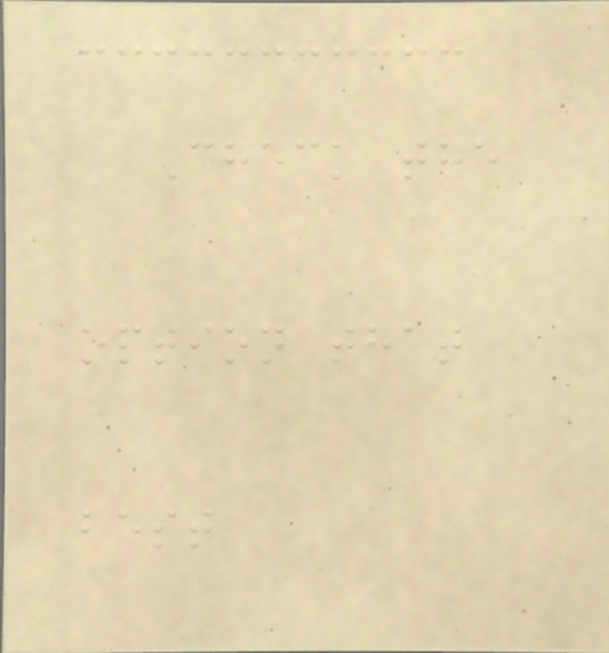Check the
option that
best
